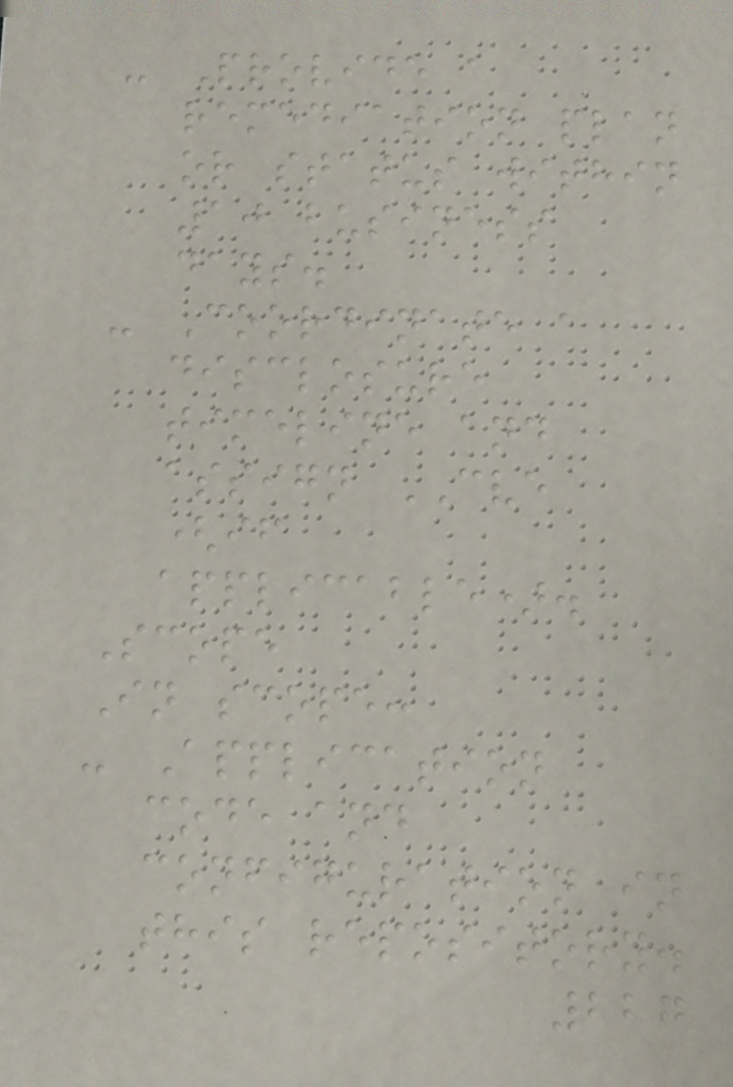- Provide a
remediation plan
or status within
10 business
days.
- Coordinate a
disclosure
timeline and
assign CVE
(if
applicable).
Scope
In scope:
- Application
code and
configuration in
this repository.
227
